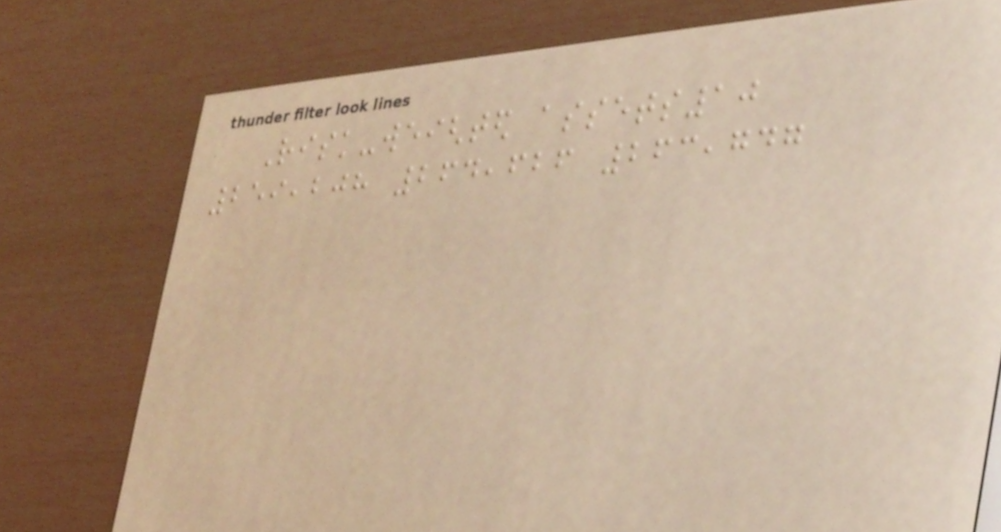Risk-weighted assets10
259,208 264,626 263,747
